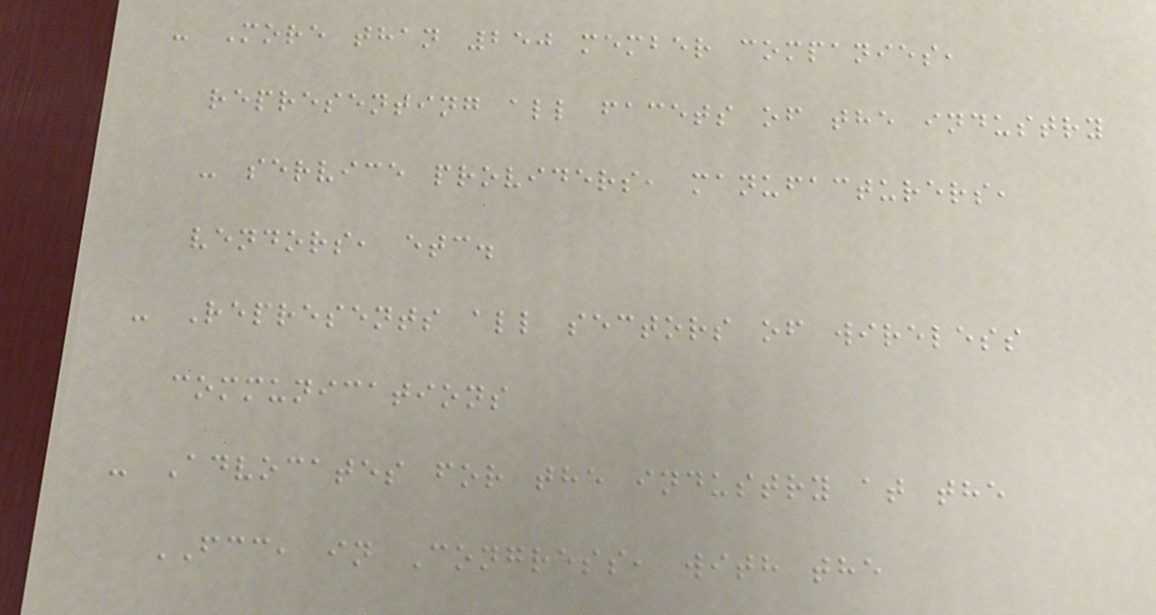- More than 250 member companies,
representing all facets of the industry
- service providers, manufacturers,
vendors, etc.
- Represents all sectors of wireless
communications
- Advocates for the industry at the
FCC, in Congress, with the
